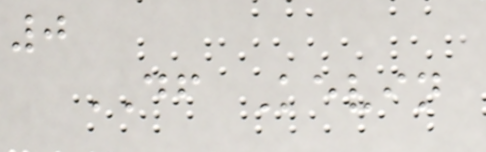0
DF Kevin
